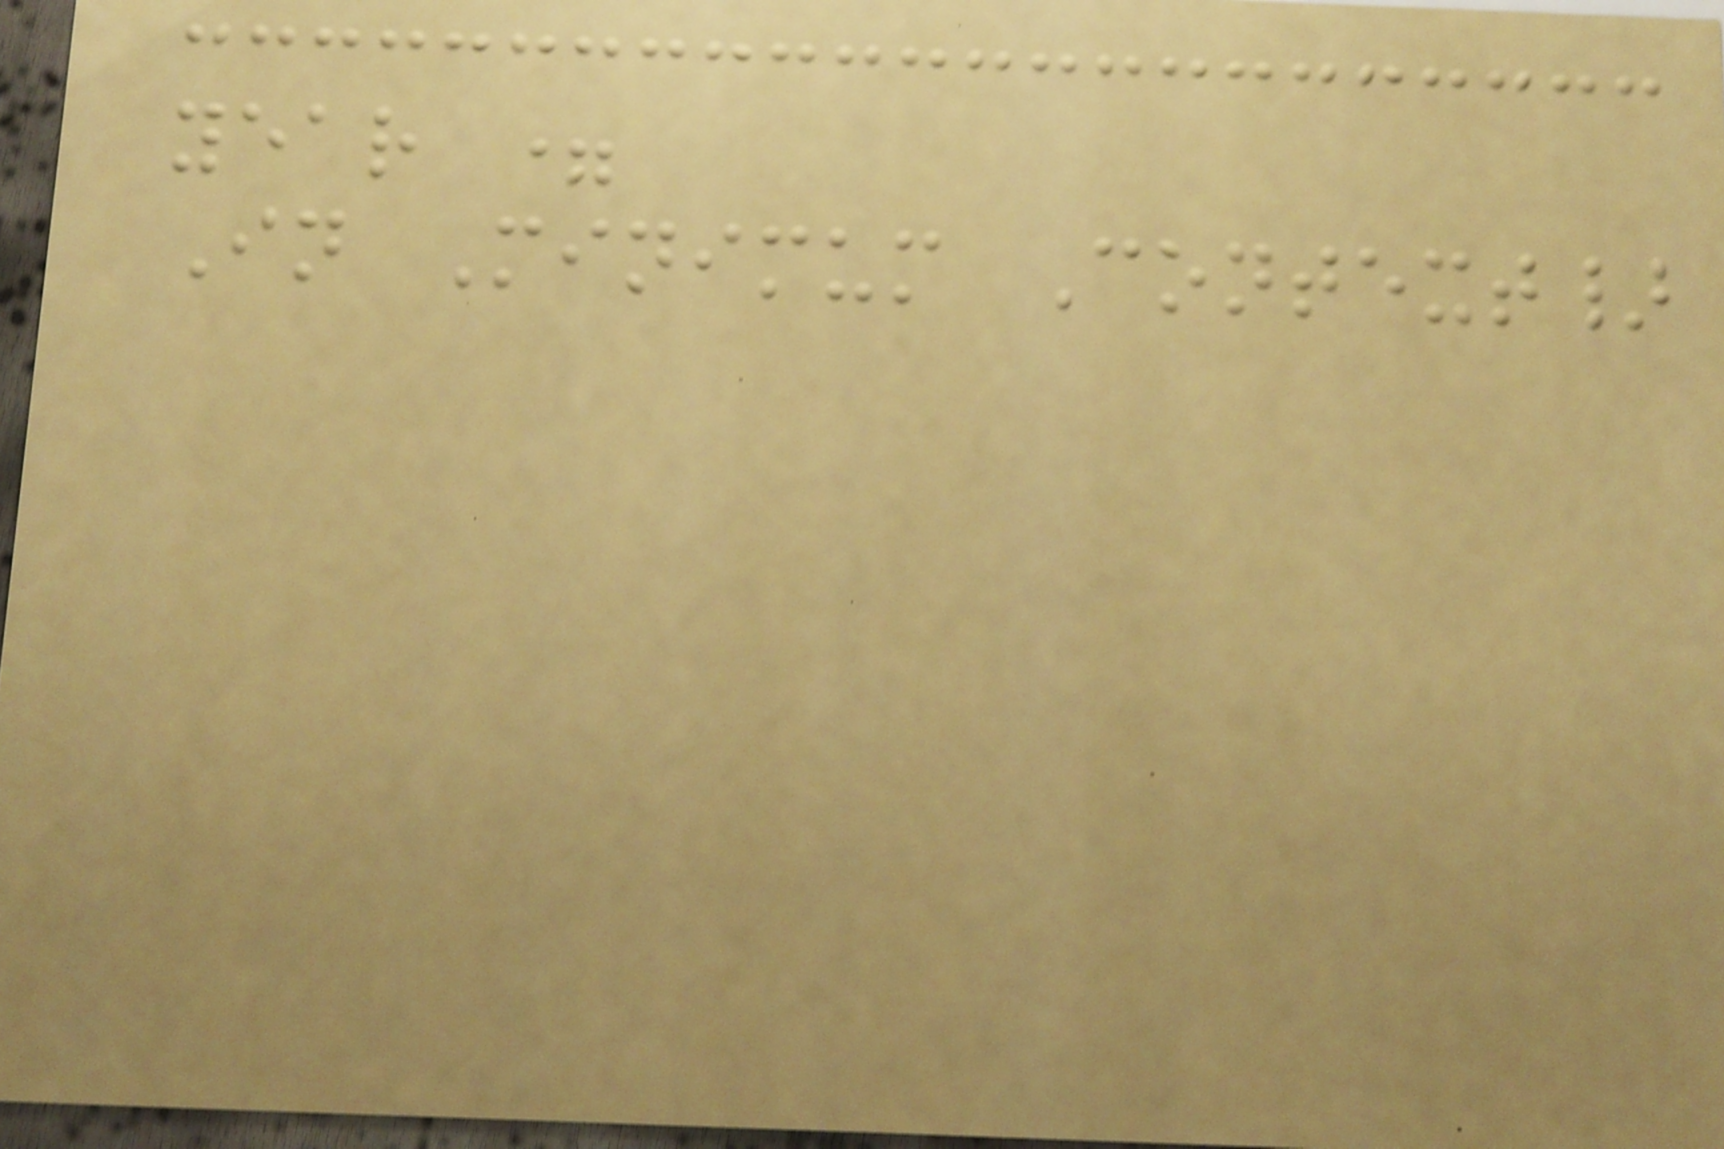year =
In Minimum Context}
